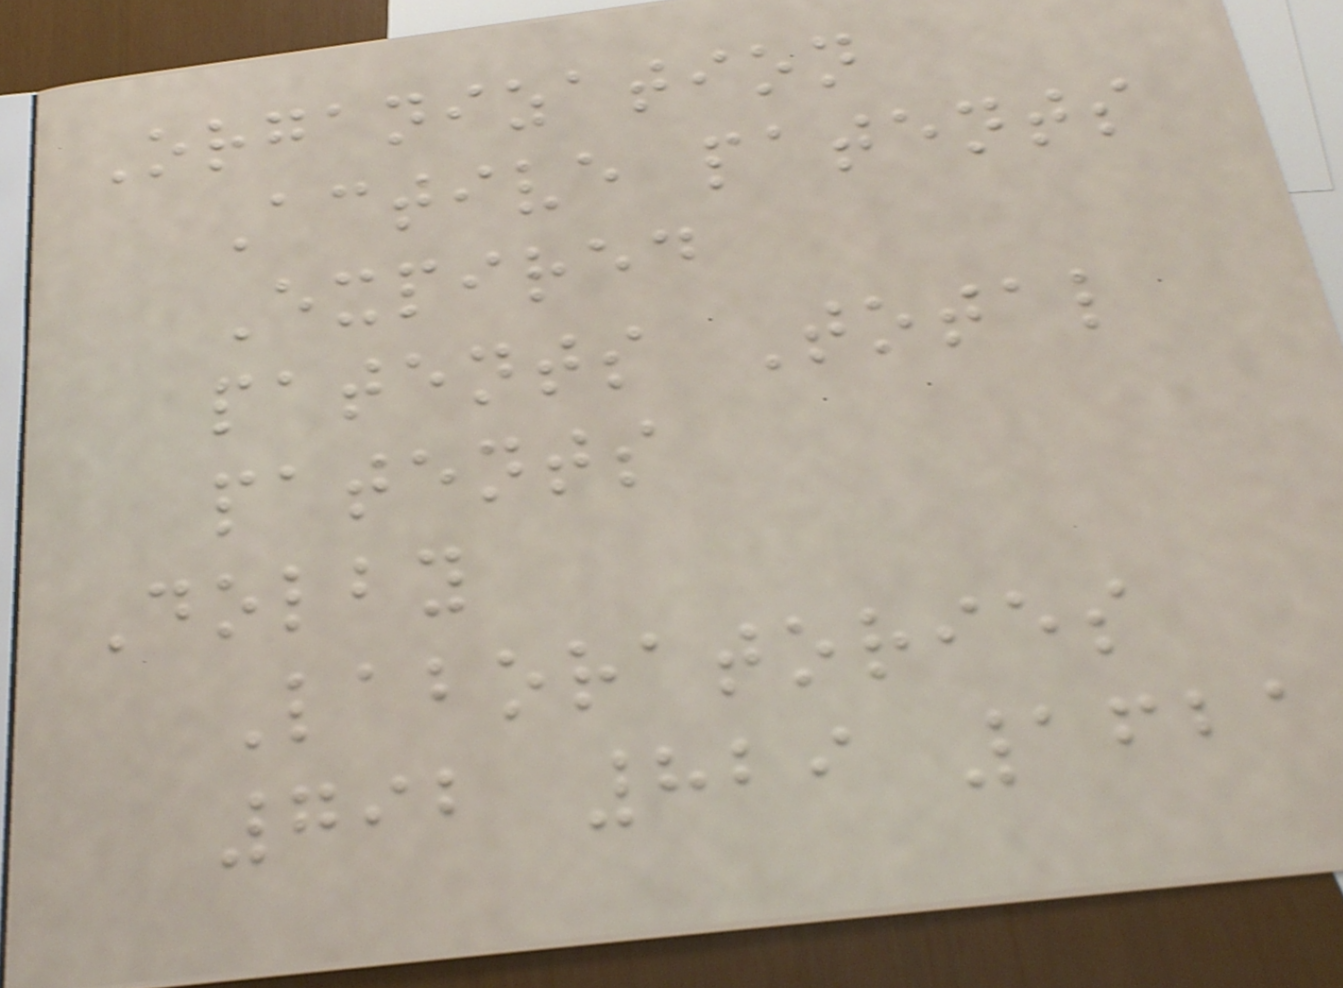Organization
Active patents
Expired
patents Total
patents
Dolby
Laboratories
792 829 1621
